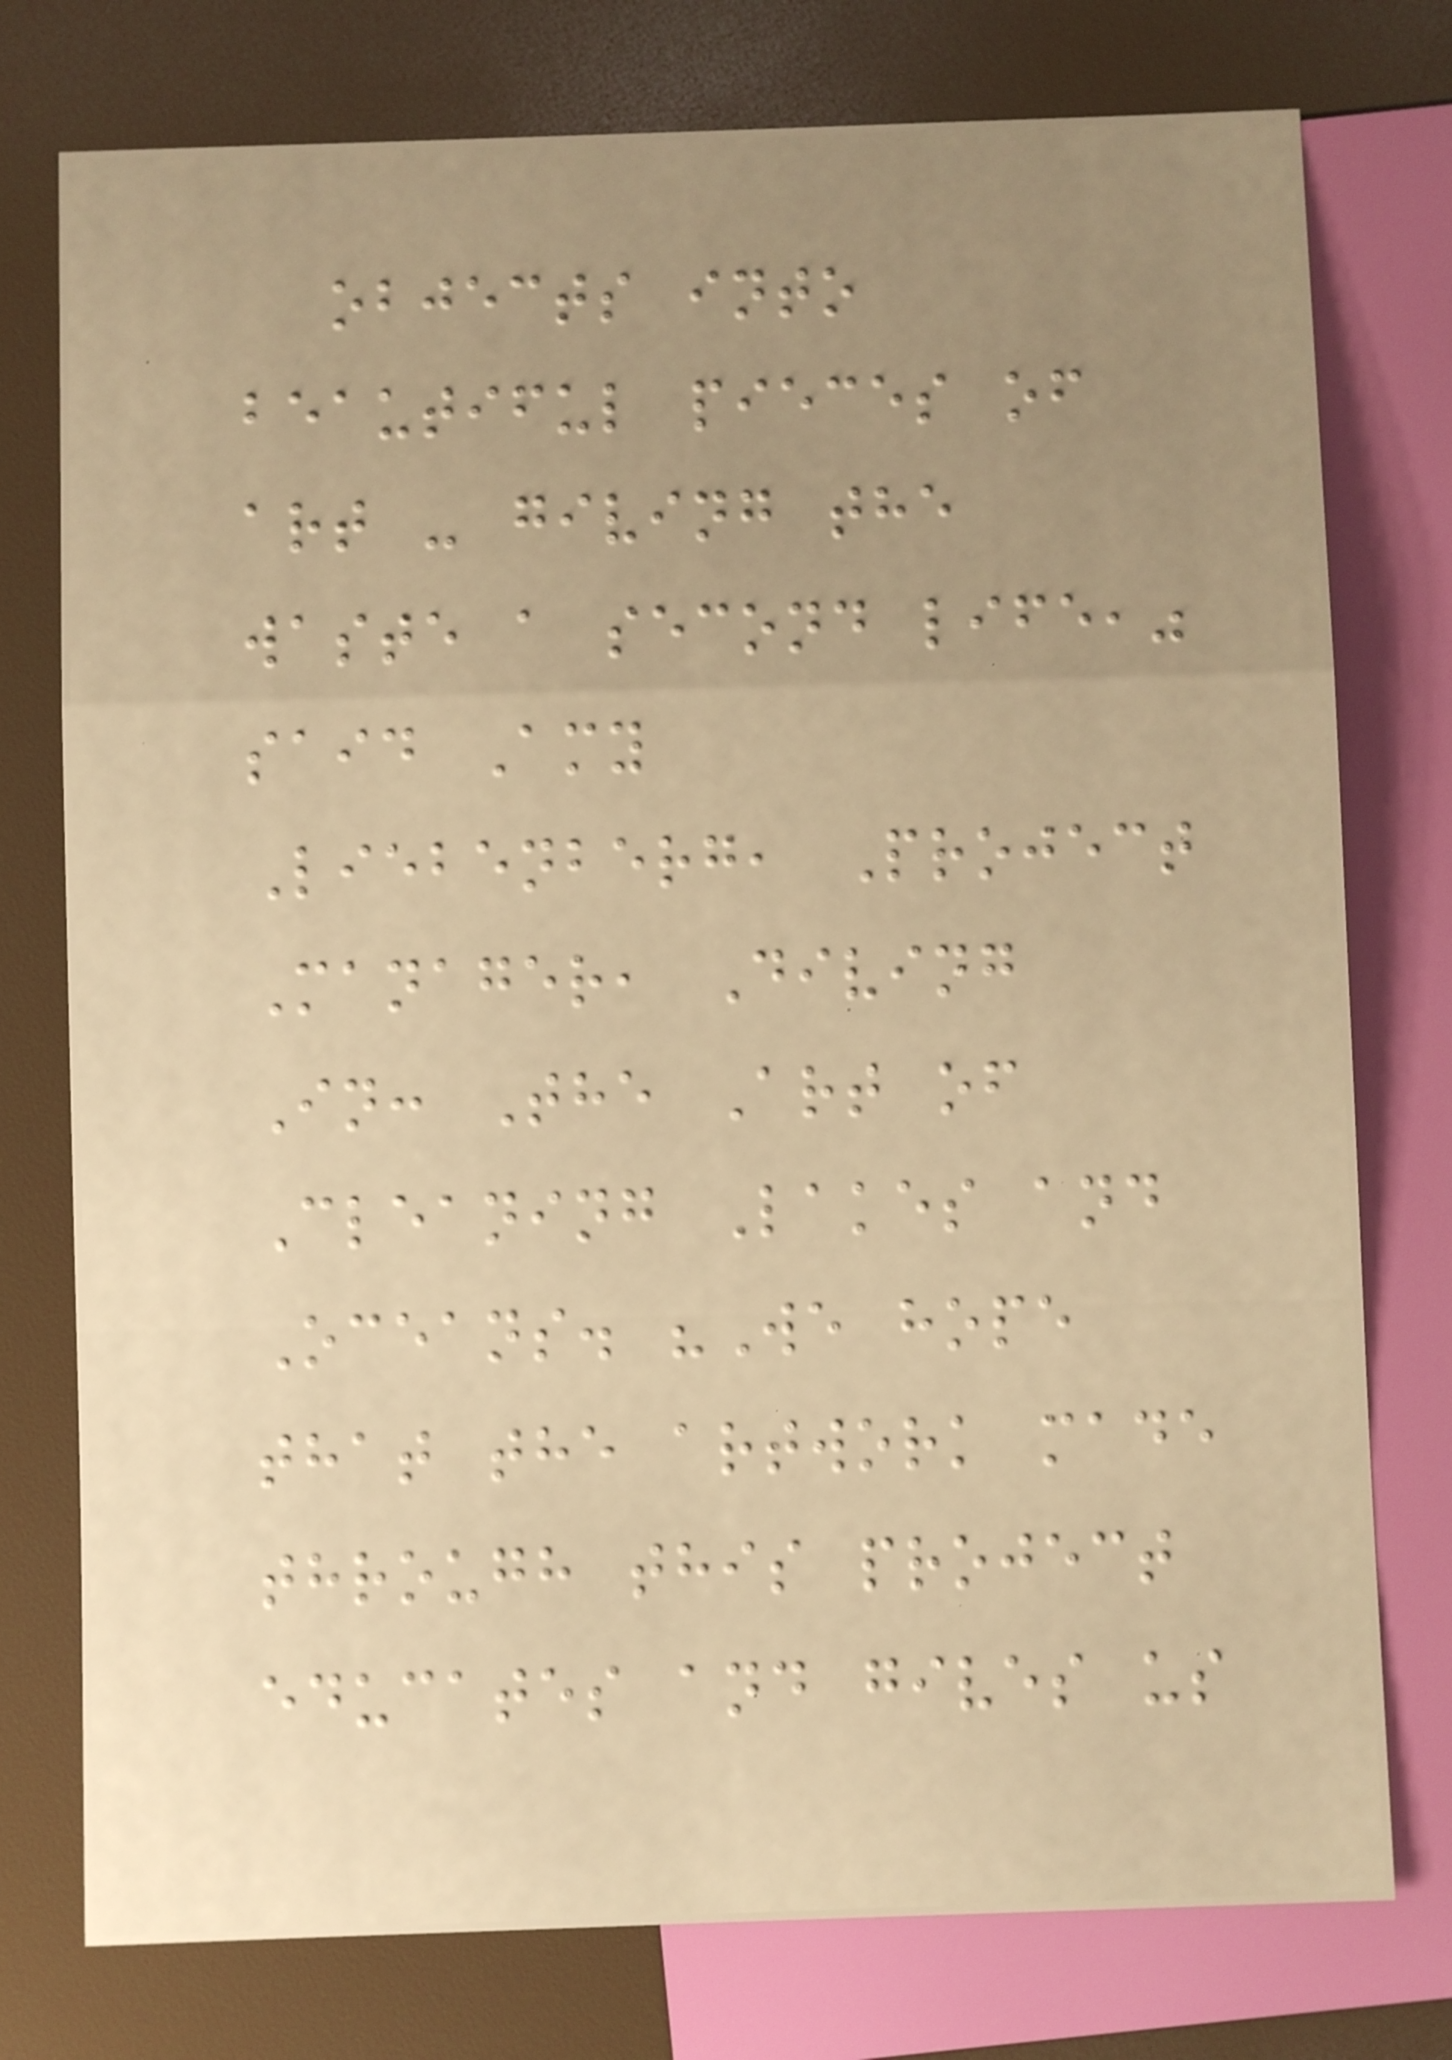objects into
beautiful pieces of
art - giving the
waste a second life,"
said Amy
Liebenberg, Project
Manager, Diving
In: The Art of
Cleaning Lakes and
Oceans. "We hope
that the artwork made
through this project
educates and gives us
